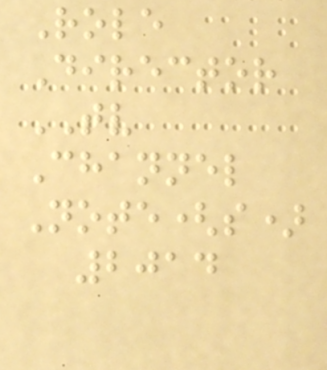Role
Director
TV
Channel
Note(s)
2014
